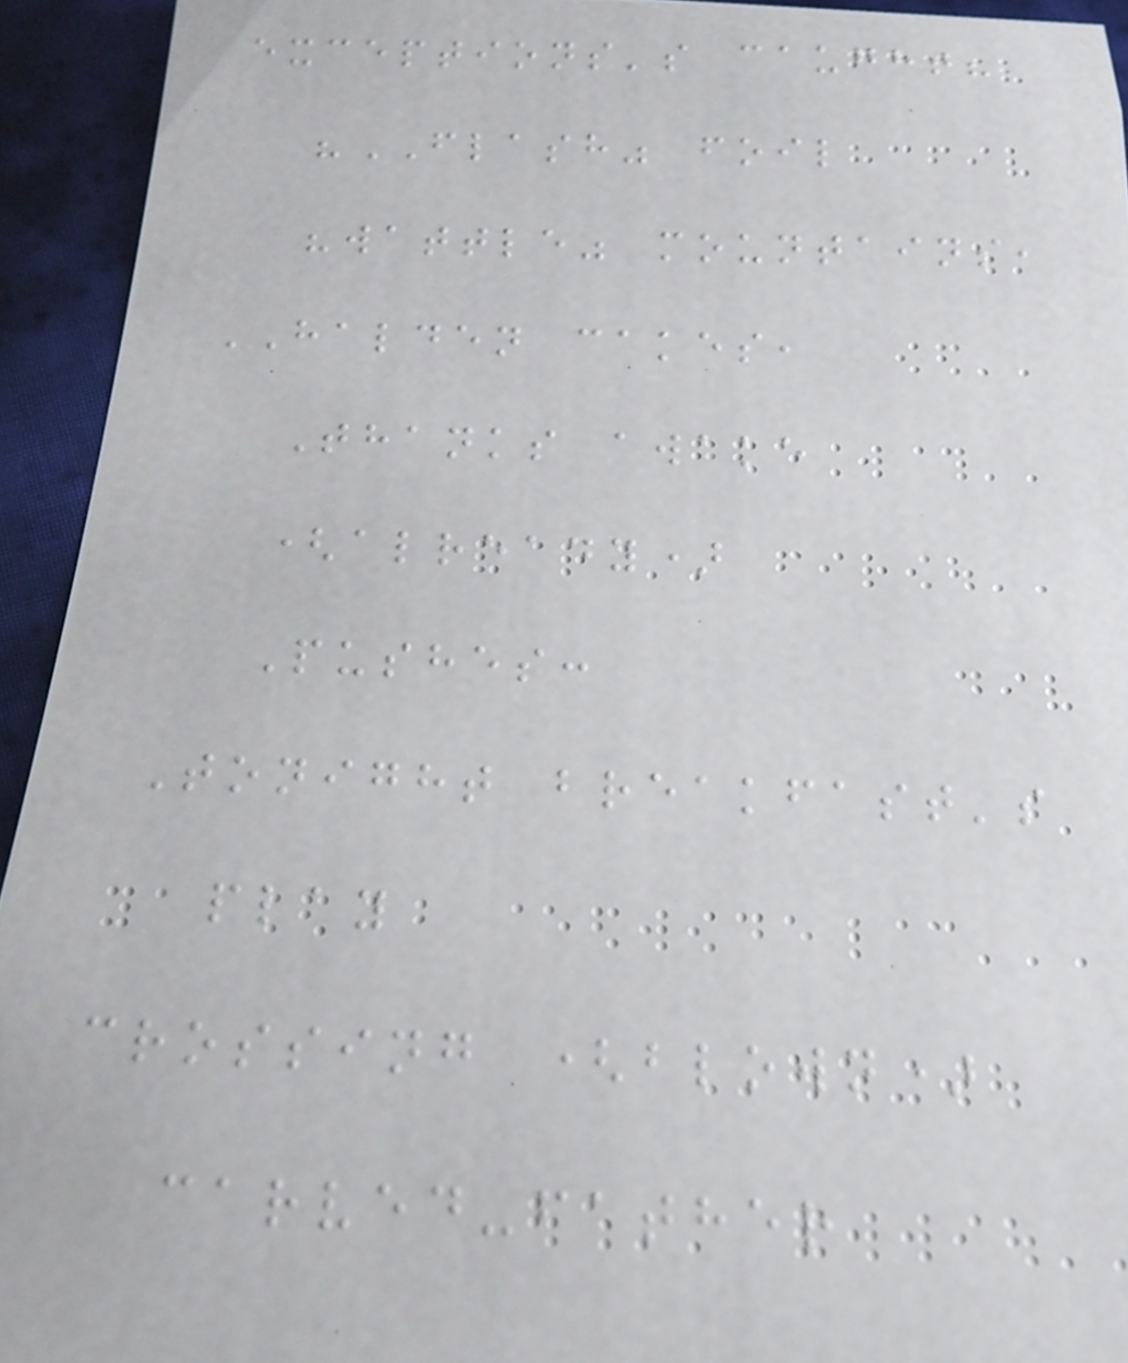exceptions's caught?
"FLASH" foil
"wattle" mountains,
HALDEN cakes,
Thanks awake
(already)
Pushes:
Tonight breakfast's
play
crossing (blown)
carved-father
